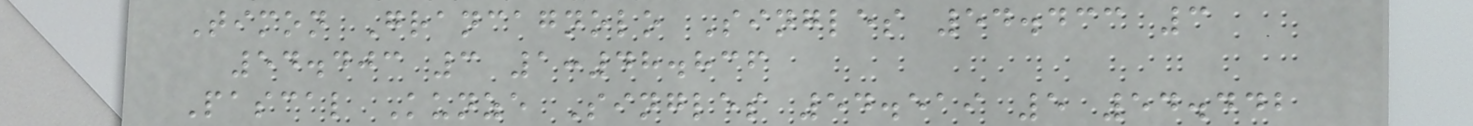Timon Grancagnolo Singles 54.433 3
54.403 3 1:48.836
Pascal Kunze Singles 54.519 5 54.442
